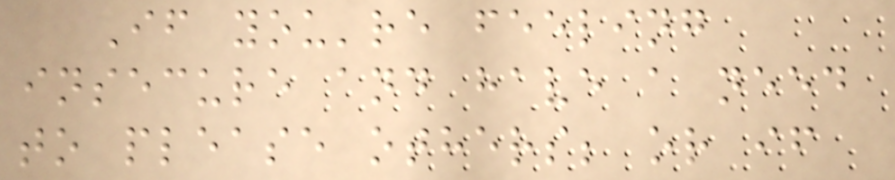If you're feeling
insecure and have a need
to please others; or if
